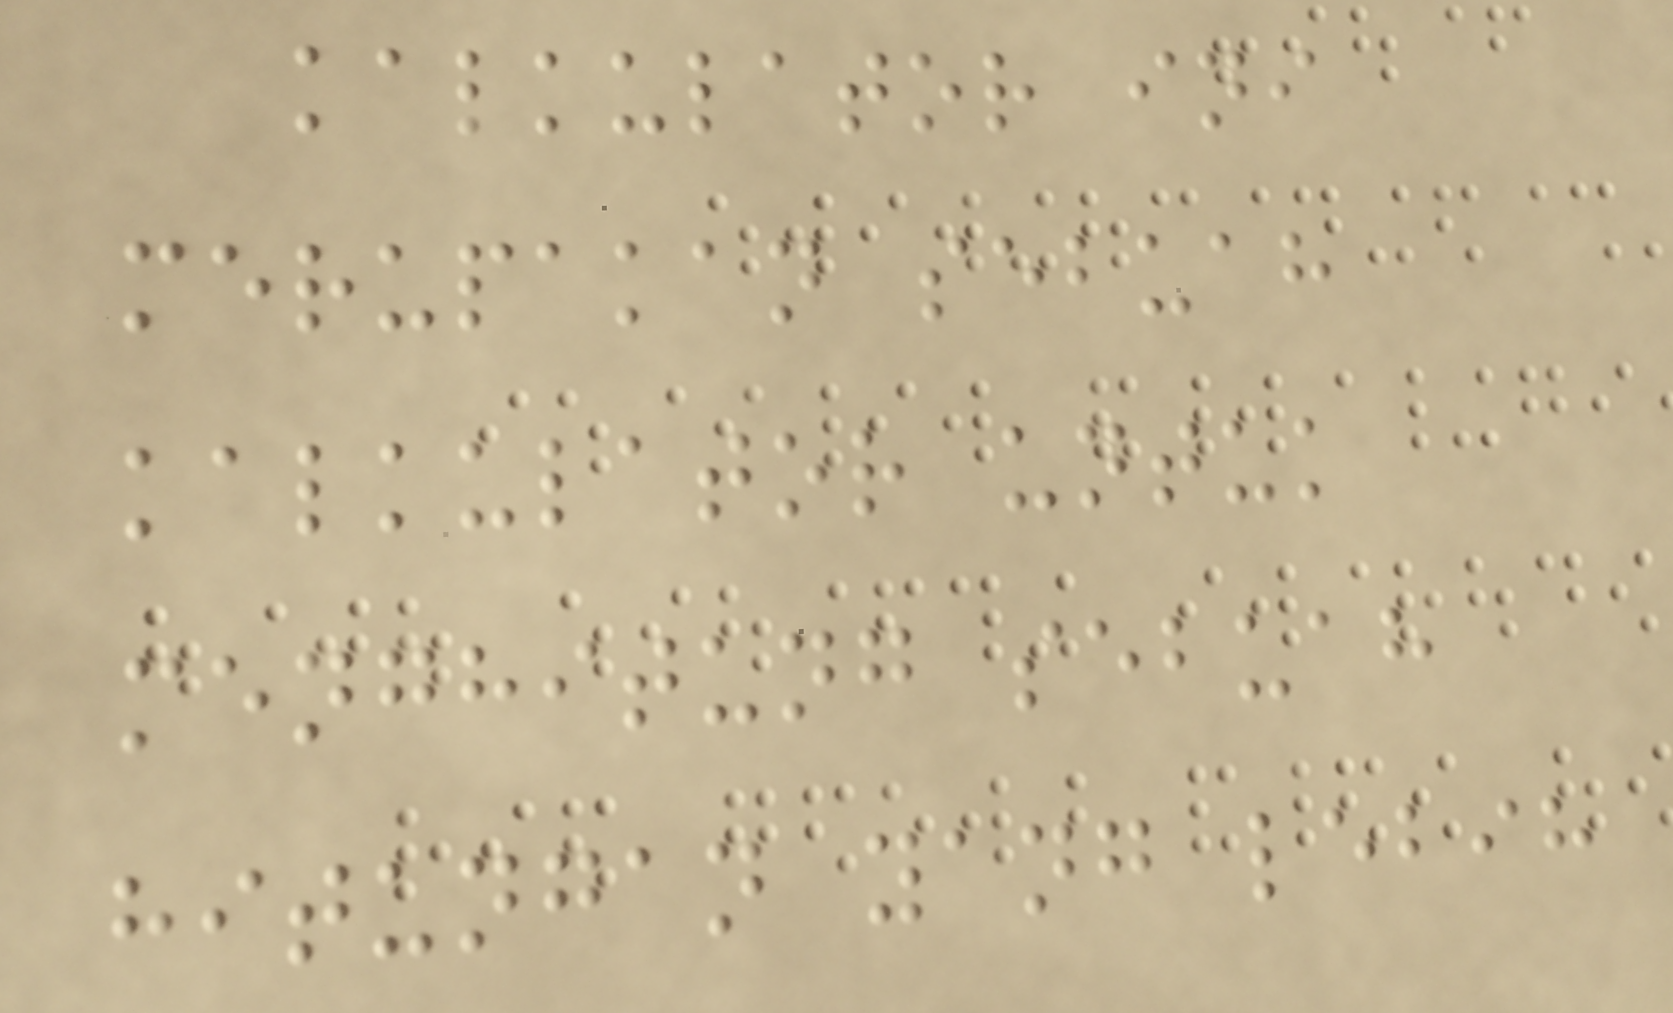kalkulator ini
merupakan sebuah
kalkulator untuk
menghitung sebuah
hitungan yang lebih
